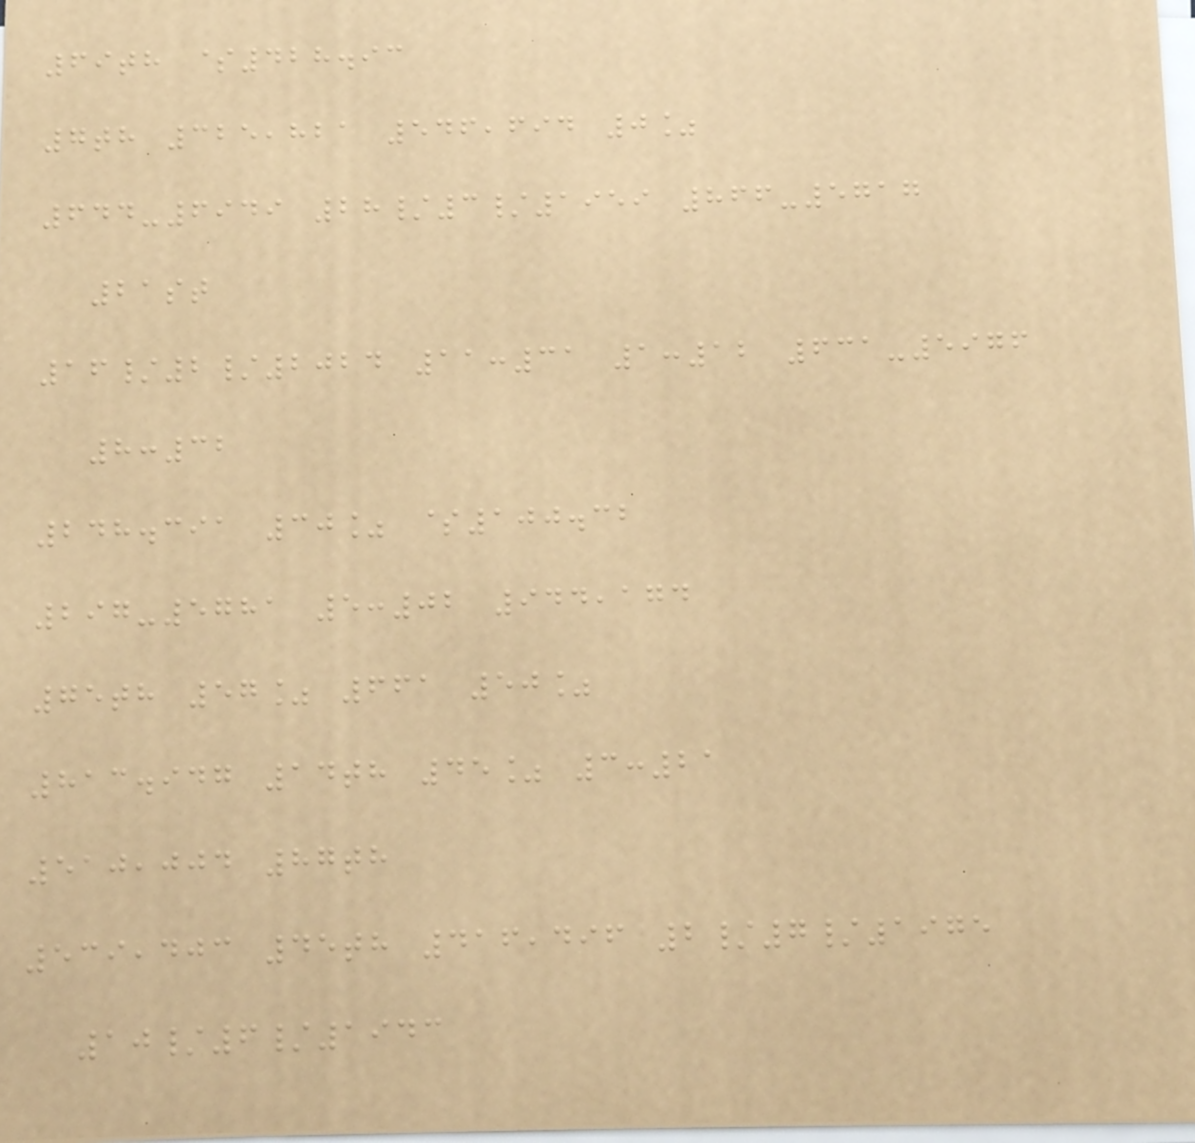69th $428.93
7th 325,821 546,694 0%
644-6949 28/3/1959 866-5717
21st
16/2/2024 11:31 1:12 631-5976
8:32
248.391 30% $100.32
297-5781 5:02 944,174
75th 57% 661 50%
813.947 14th 45% 3:21
510,004 87th
539,403 45th 416,496 2/7/1975
10/6/1943
